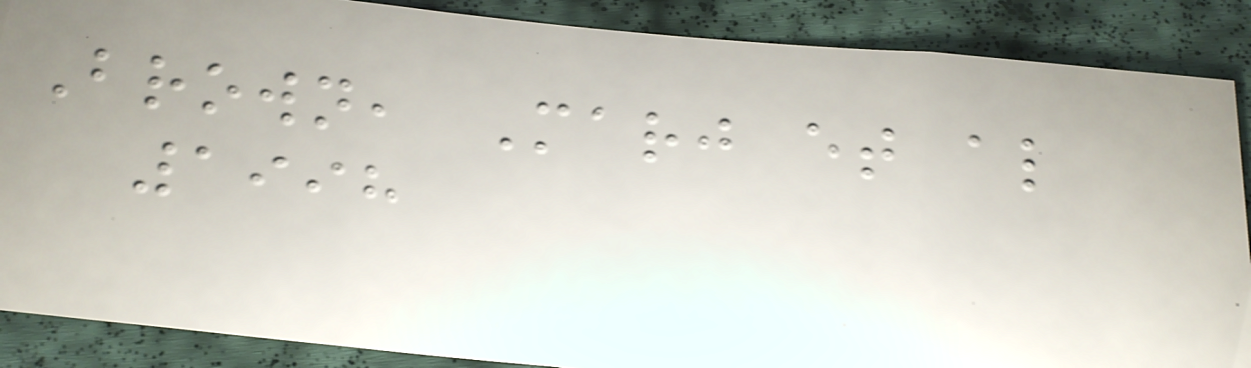Brown, Marj et al
1998
